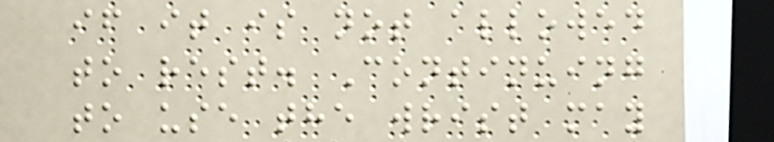if it is not allowed
to rest. Continuing
to use the wrist may
